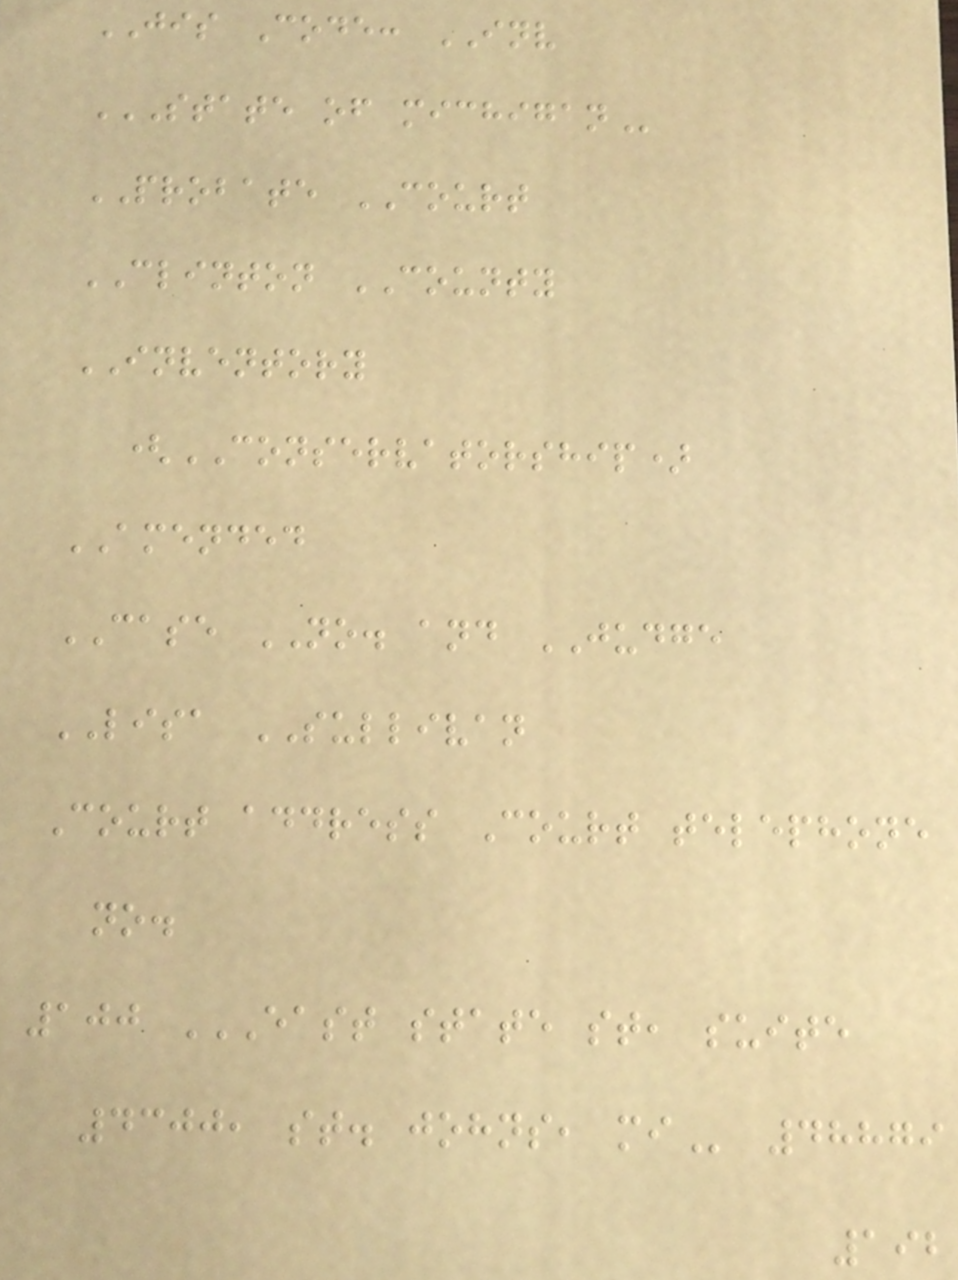JIS Code: INV
STATE OF MICHIGAN
PROBATE COURT
CLINTON COUNTY
INVENTORY
(CONSERVATORSHIP)
AMENDED
CASE NO. and JUDGE
LISA SULLIVAN
Court address Court telephone
no.
100 EAST STATE ST, SUITE
4300, ST. JOHNS, MI 48879
192
